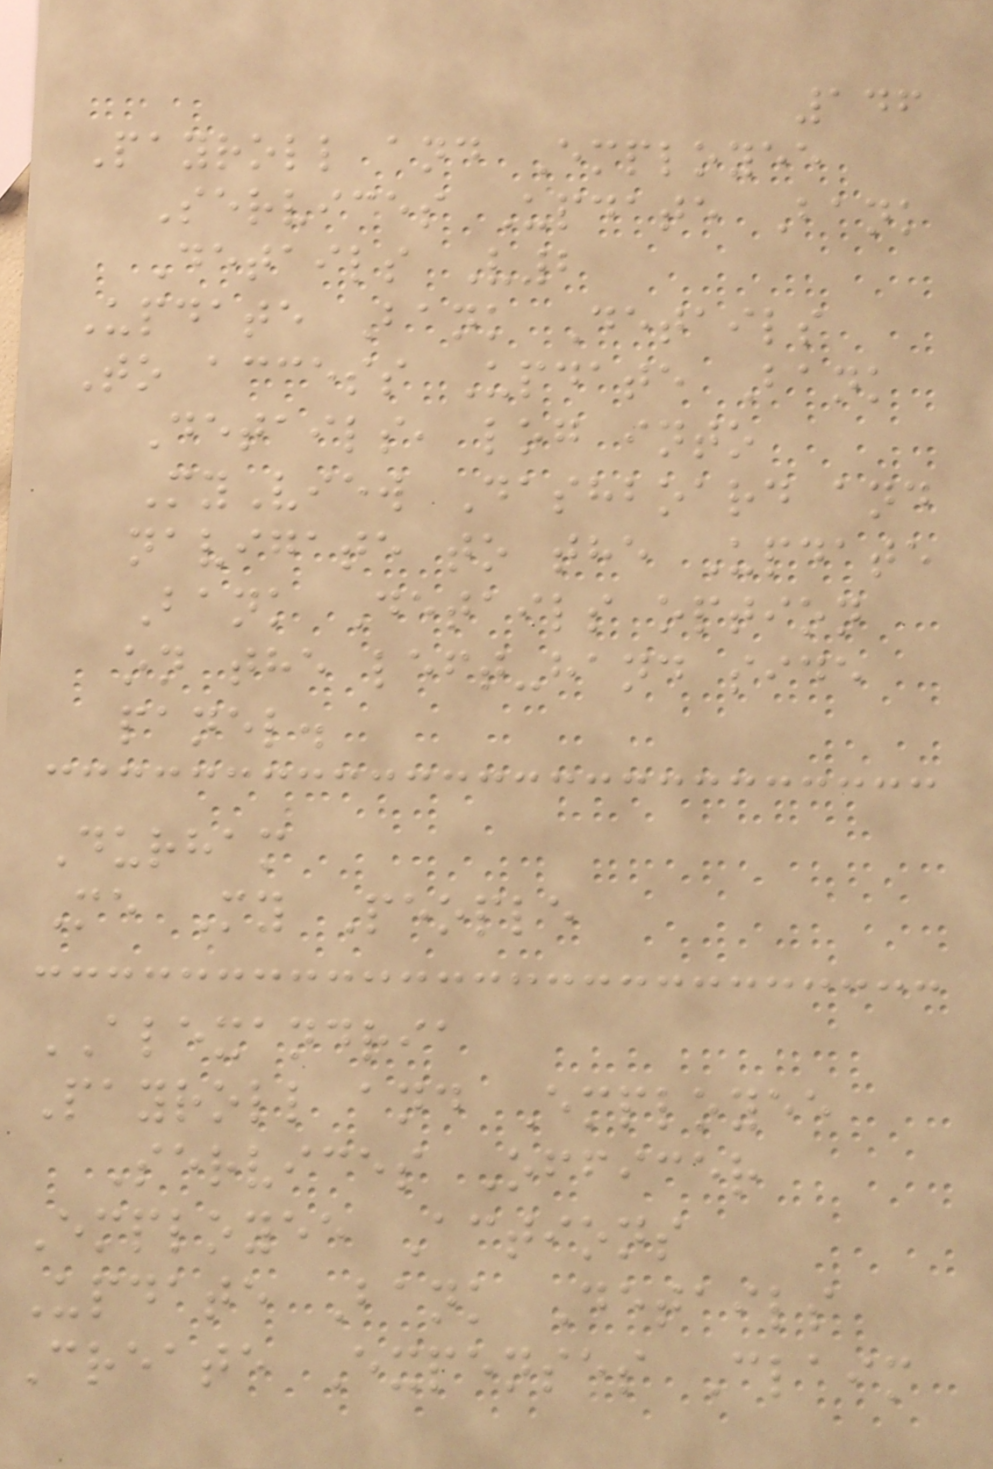146
Payroll and Employee
Services Update Bank
Details V2
Update Bank Details
To access Update Bank
Details, log into
MyView Dashboard and
navigate to the Update
Bank Details option
on the left-hand side
panel.
Durham
Me My People
ALEXANDRIA
Payroll and Employee
Services Officer
Employee Actions
Update Bank Details
Create Expenses Claim
